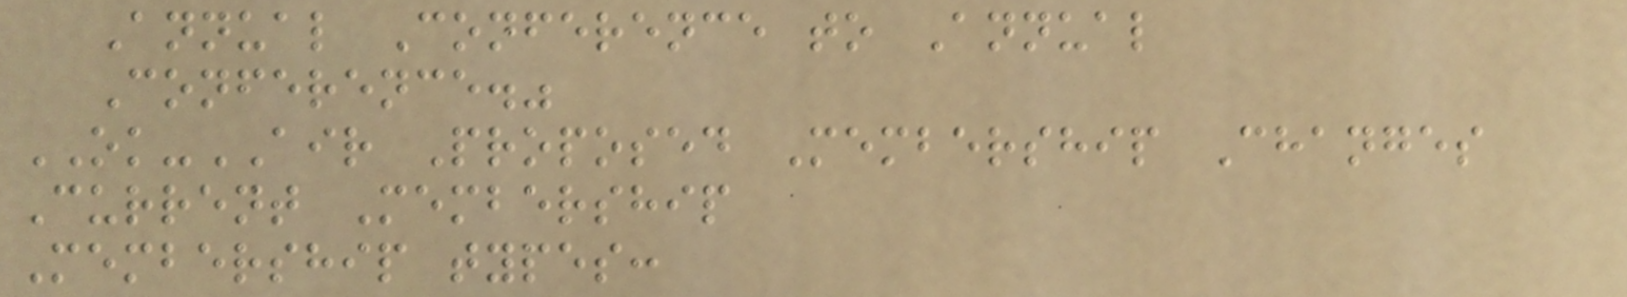Annual Conference to Annual
Conference."
OK-AIR Proposed Membership Changes
Current Membership
Membership types:
